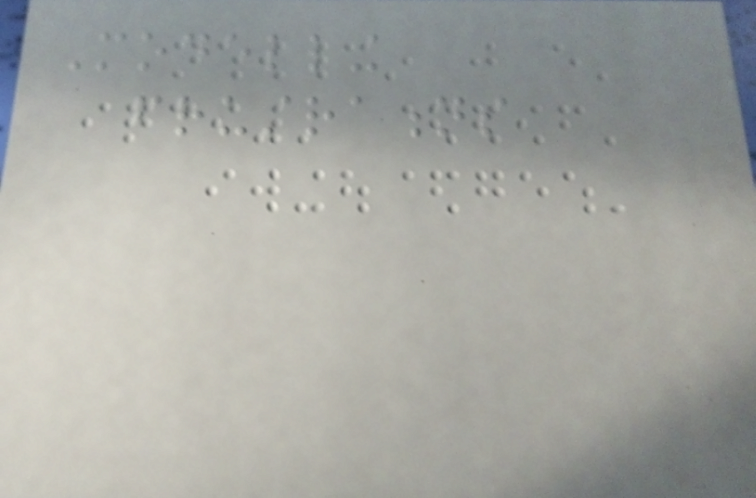Modelling
frustrations
